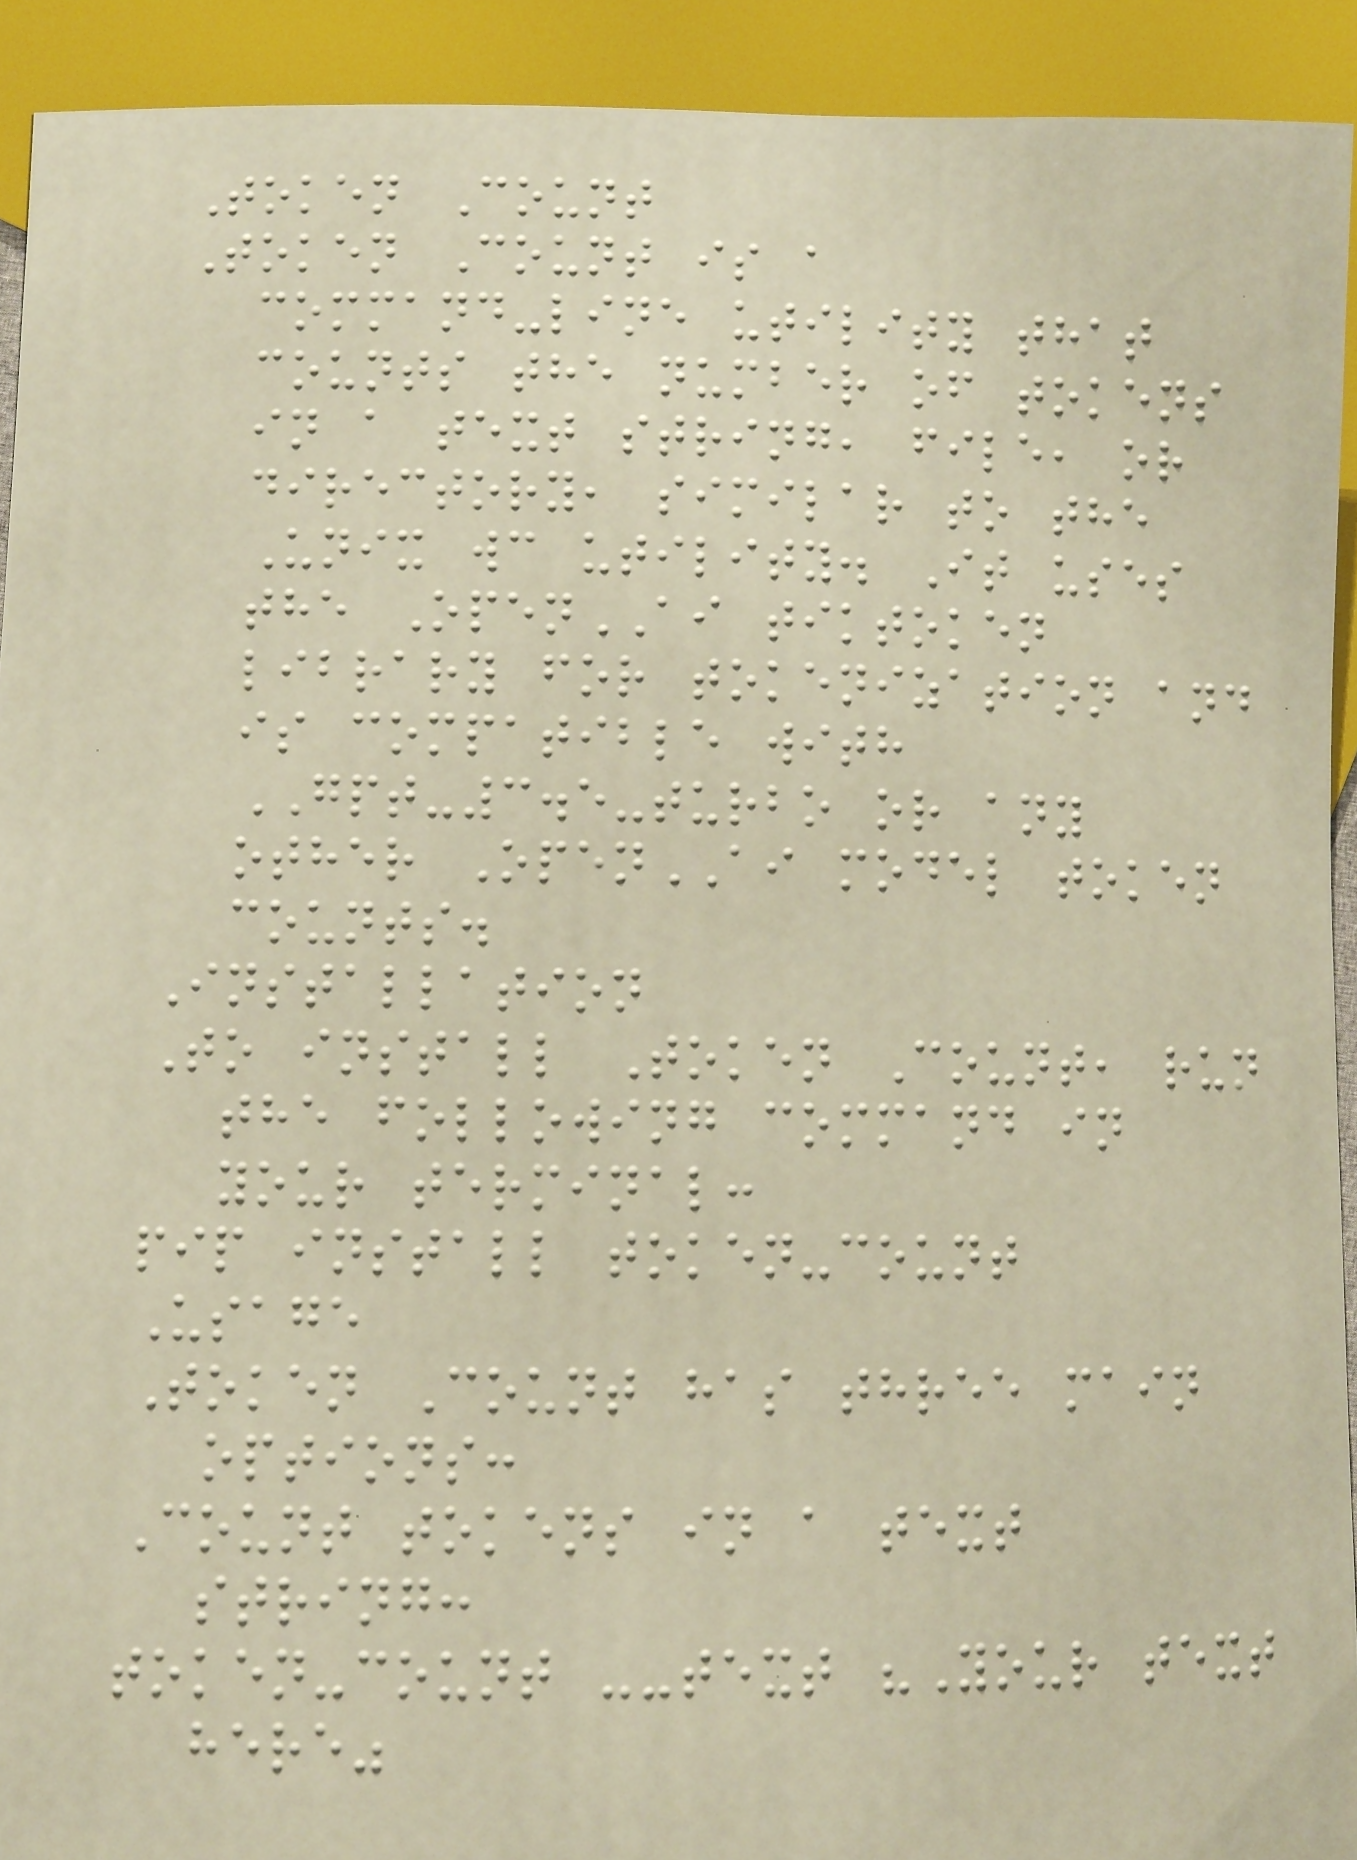Token Count
Token Count is a
command-line utility that
counts the number of tokens
in a text string, file, or
directory, similar to the
Unix wc utility. It uses
the OpenAI tiktoken
library for tokenization and
is compatible with
GPT-3.5-turbo or any
other OpenAI model token
counts.
Installation
To install Token Count, run
the following command in
your terminal:
pip install token-count
Usage
Token Count has three main
options:
Count tokens in a text
string:
token-count --text "Your text
here"
